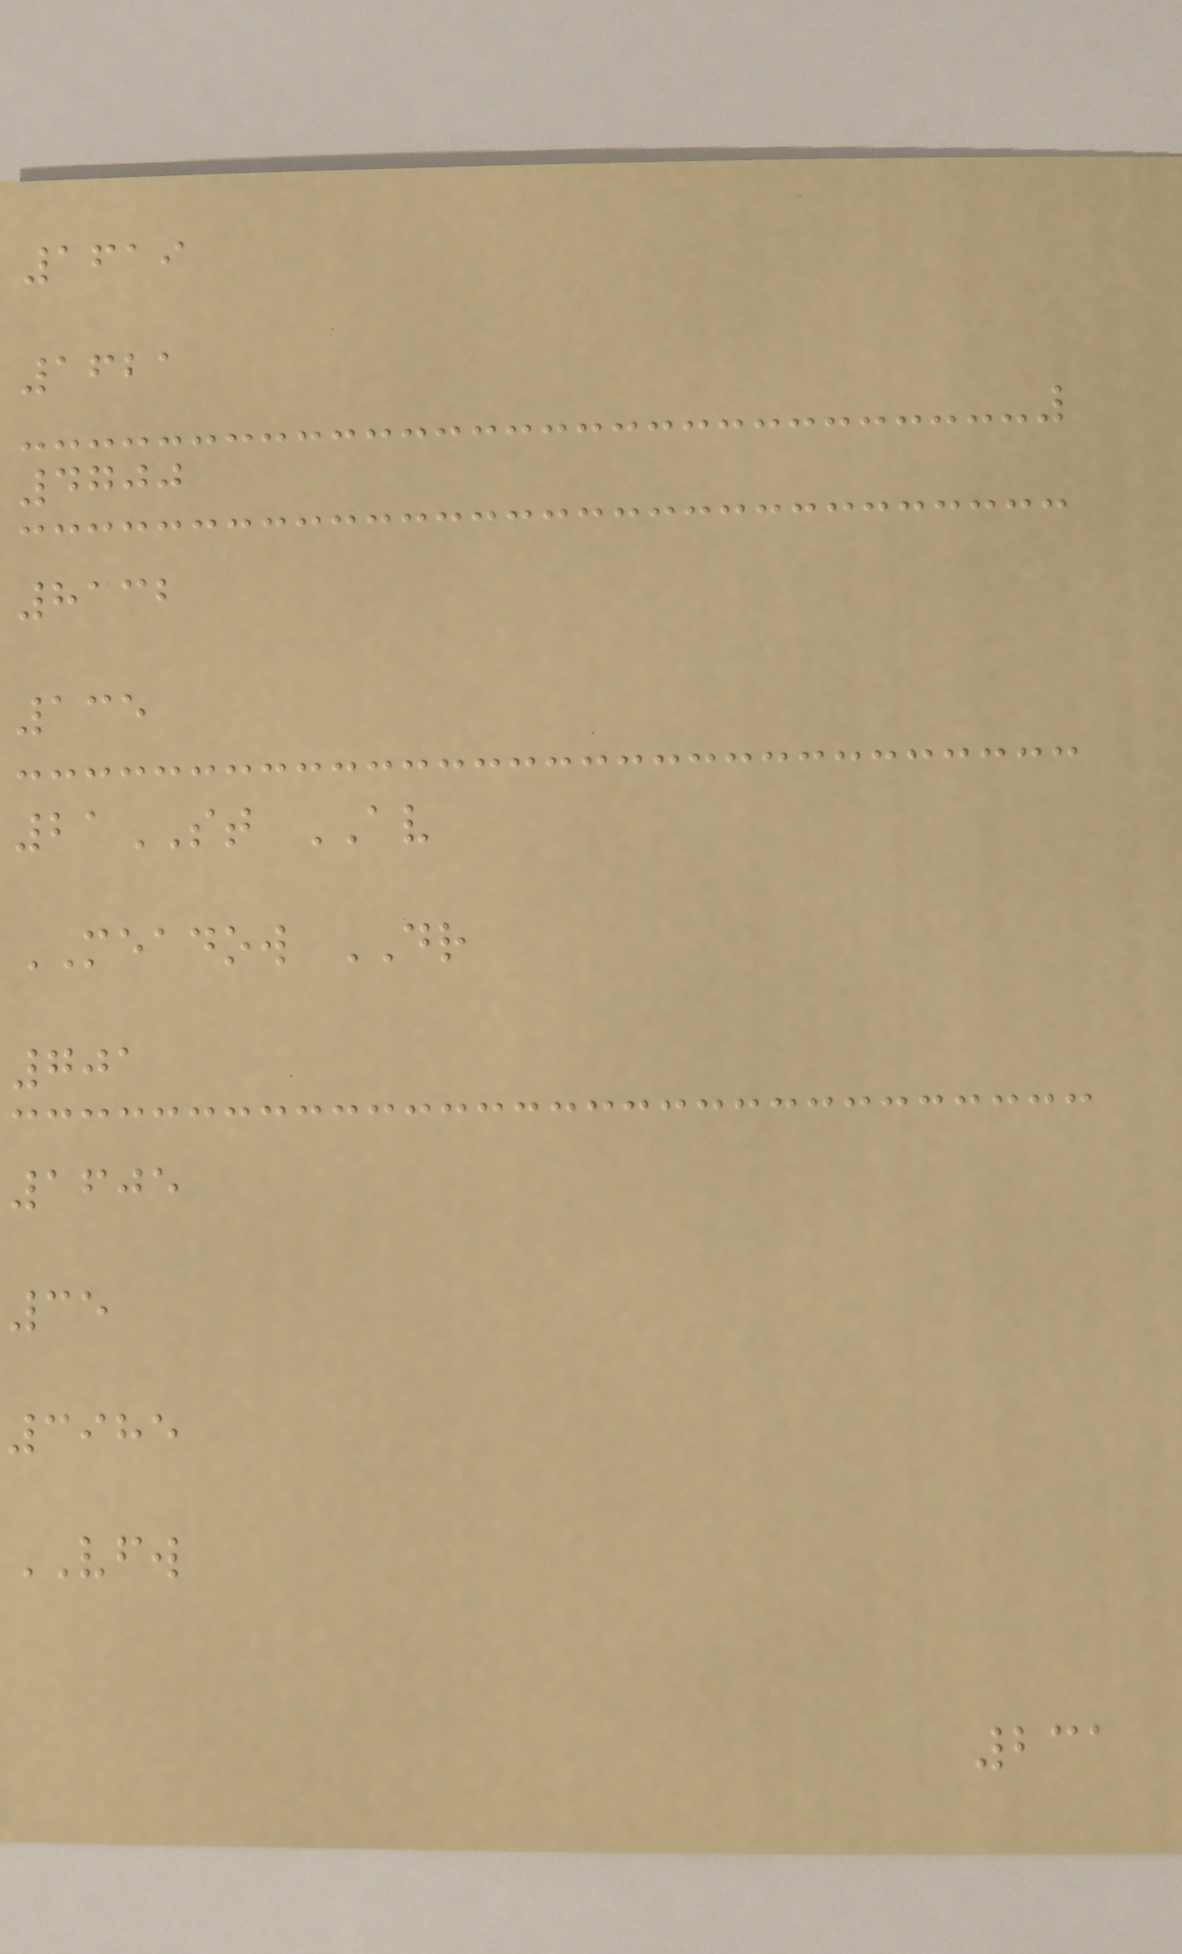1619
1621
4700
8132
135
21ST AV
MEADOW DR
701
1605
35
3985
VFW
231
